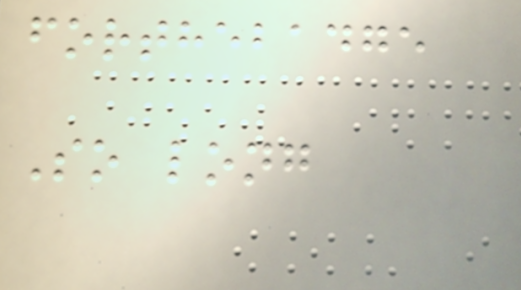forthebadge
So long
